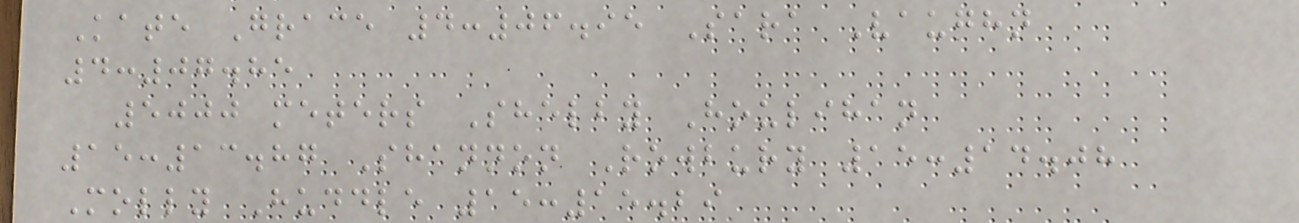Kate Grace 4:06.95 Sara Vaughn
4:07.85
5000 meters Shelby Houlihan
15:13.87 Shannon Rowbury 15:14.08
Molly Huddle 15:15.29
